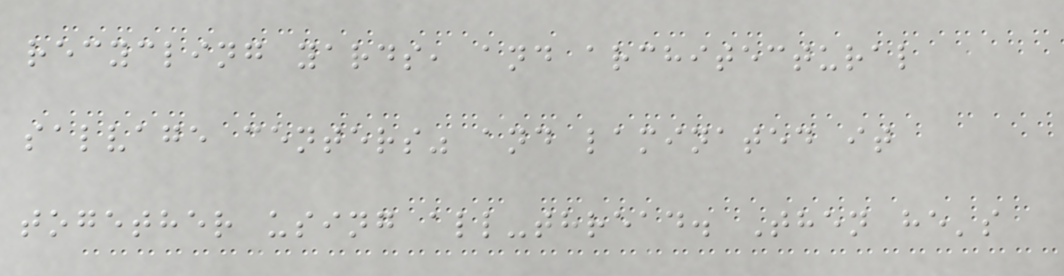recycling yards, and architectural
salvage centers" and laminated it
together using all-thread. Then he's
